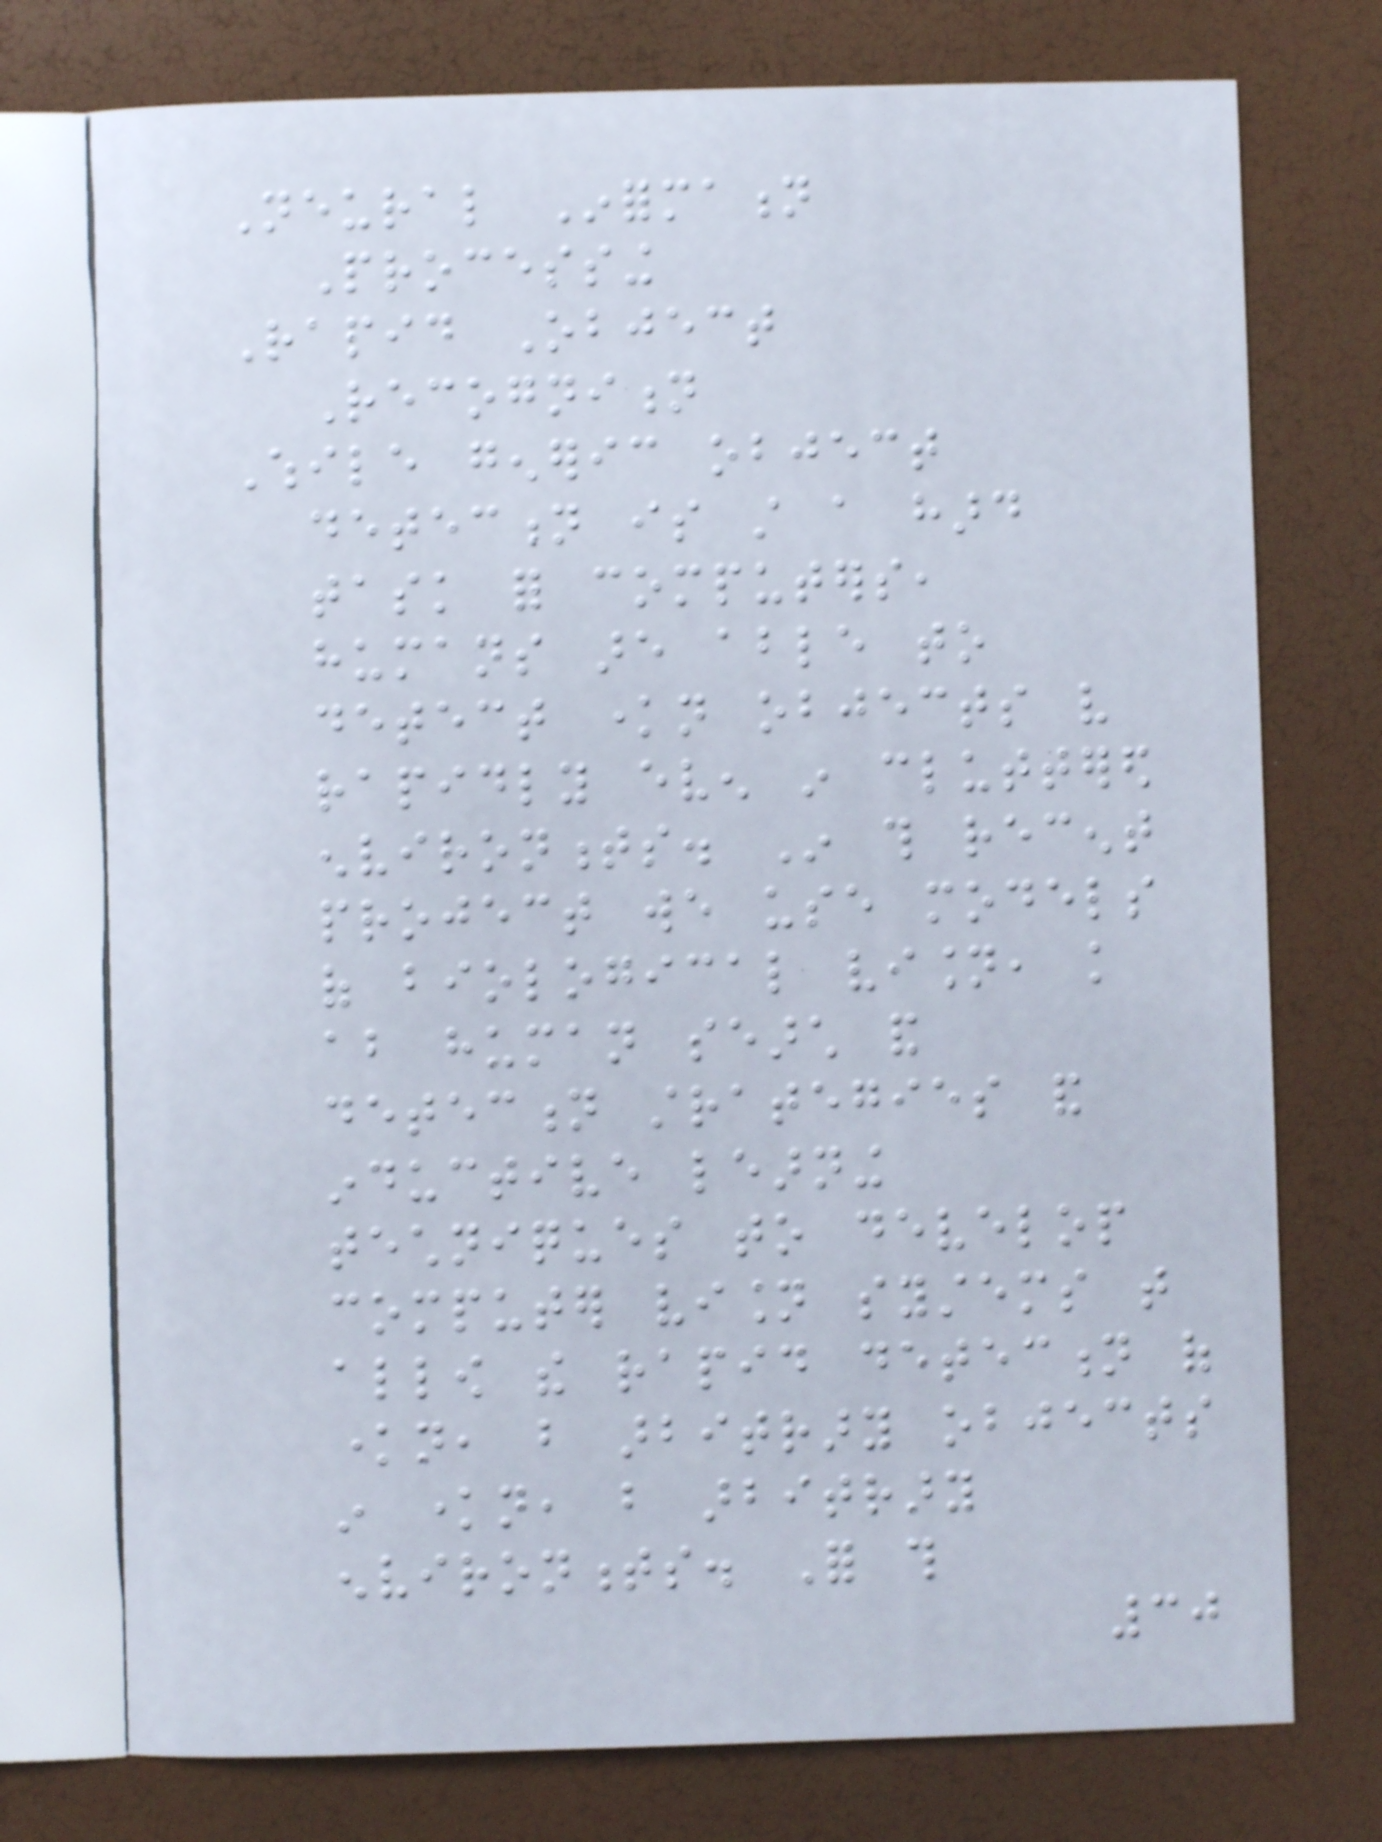Neural Information
Processing
Rapid Object
Recognition
While generic object
detection is still a hard
task for computers,
humans are able to
detect known objects very
rapidly even in cluttered
environments. In this recent
project we use models
of biological vision, knowledge
about human search and
detection strategies and
inductive learning
techniques to develop
computer vision systems that
allow the rapid detection of
known, but arbitrary objects
in known, but arbitrary
environments. For this
30
